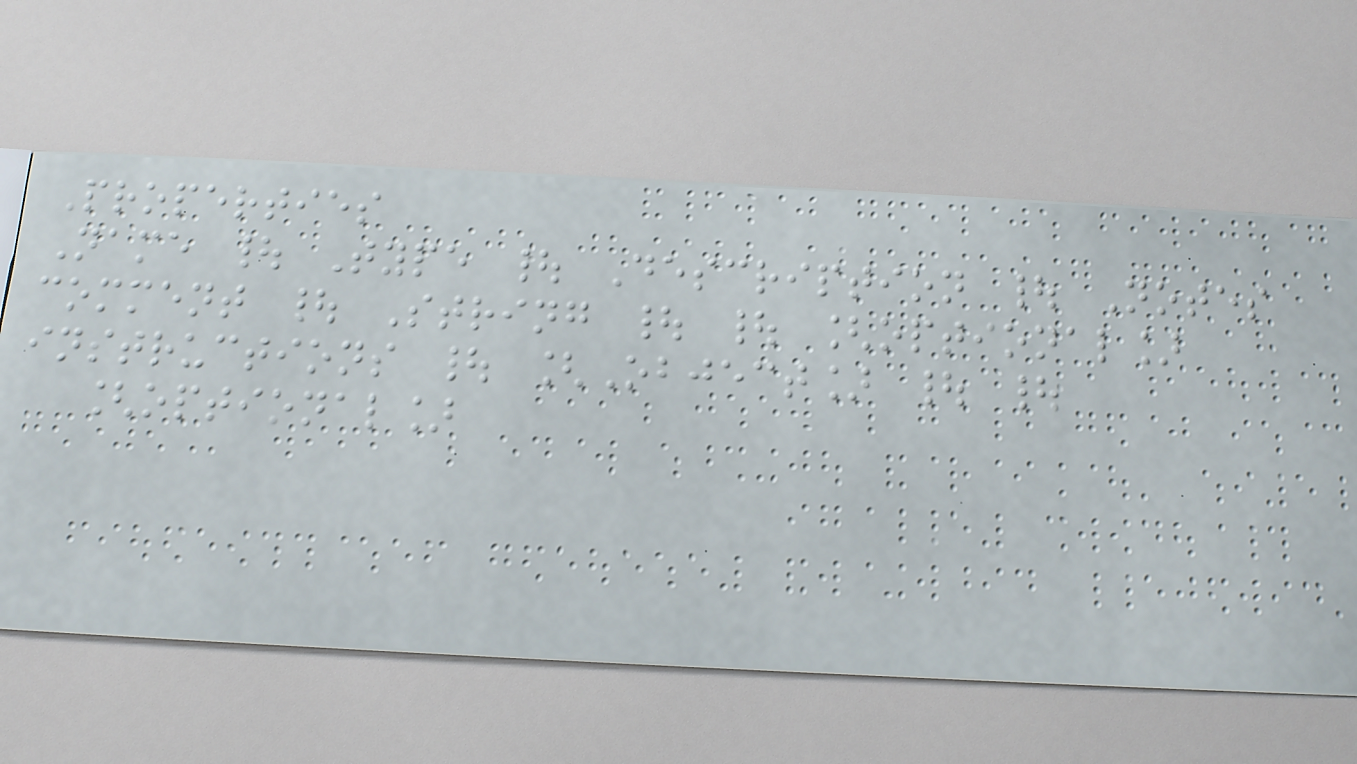Properties
Name | Type | Description | Notes
comment | String | | [optional]
instructions | [Object] | |
[optional]
